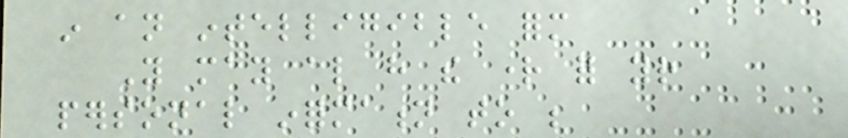in an intelligible form
You may also have the right for your
personal information to be
